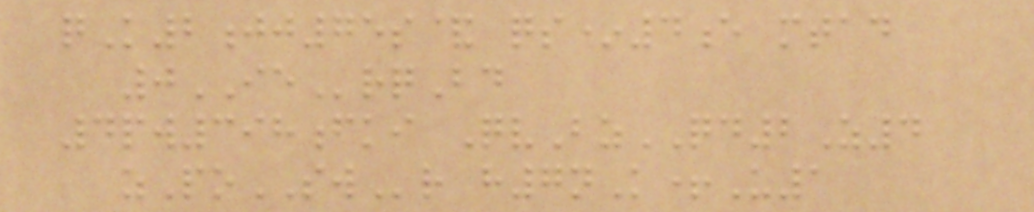qK2jj75s& qs*4e mtad
0IErqBd
4pw398fki QvBzQD2Z4
zPoSWr h7nK+U1
